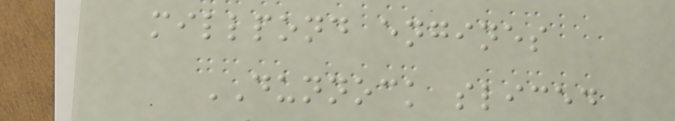millpond engines
DUNNOCK sliced
